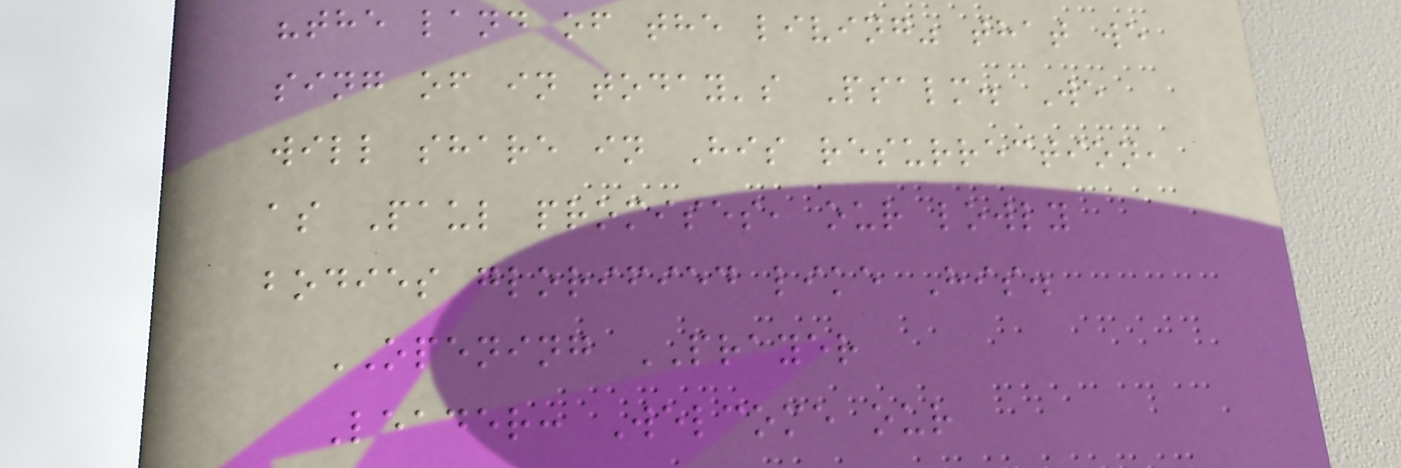"the land of the living" that we
sing of in today's Psalm. We
will share in His resurrection,
as Paul promises, our lowly
bodies glorified like His.
OPENING PRAYER
Leader: Welcome our
